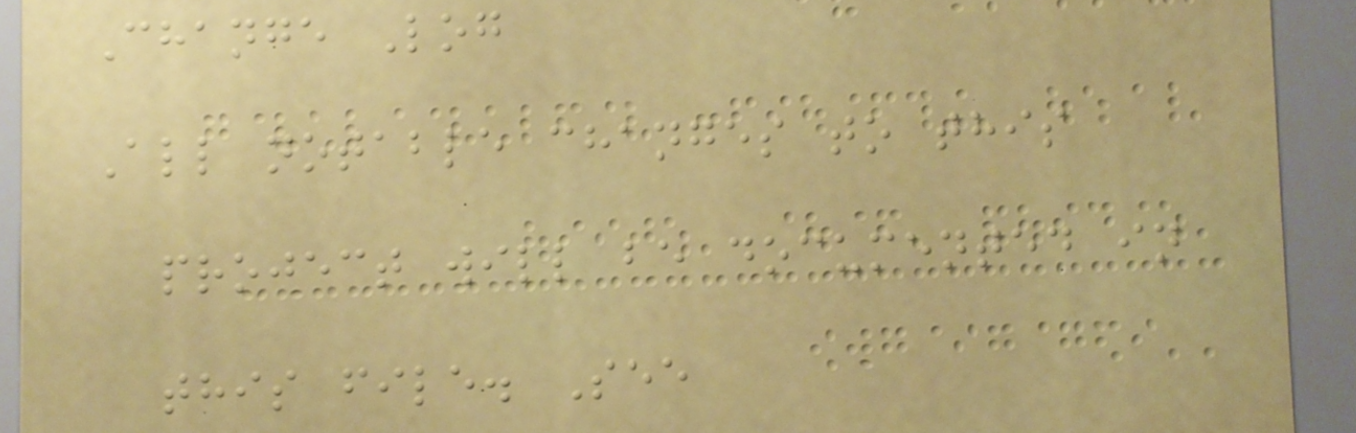Change Log
All notable changes to this
project will be documented in
this file. See
